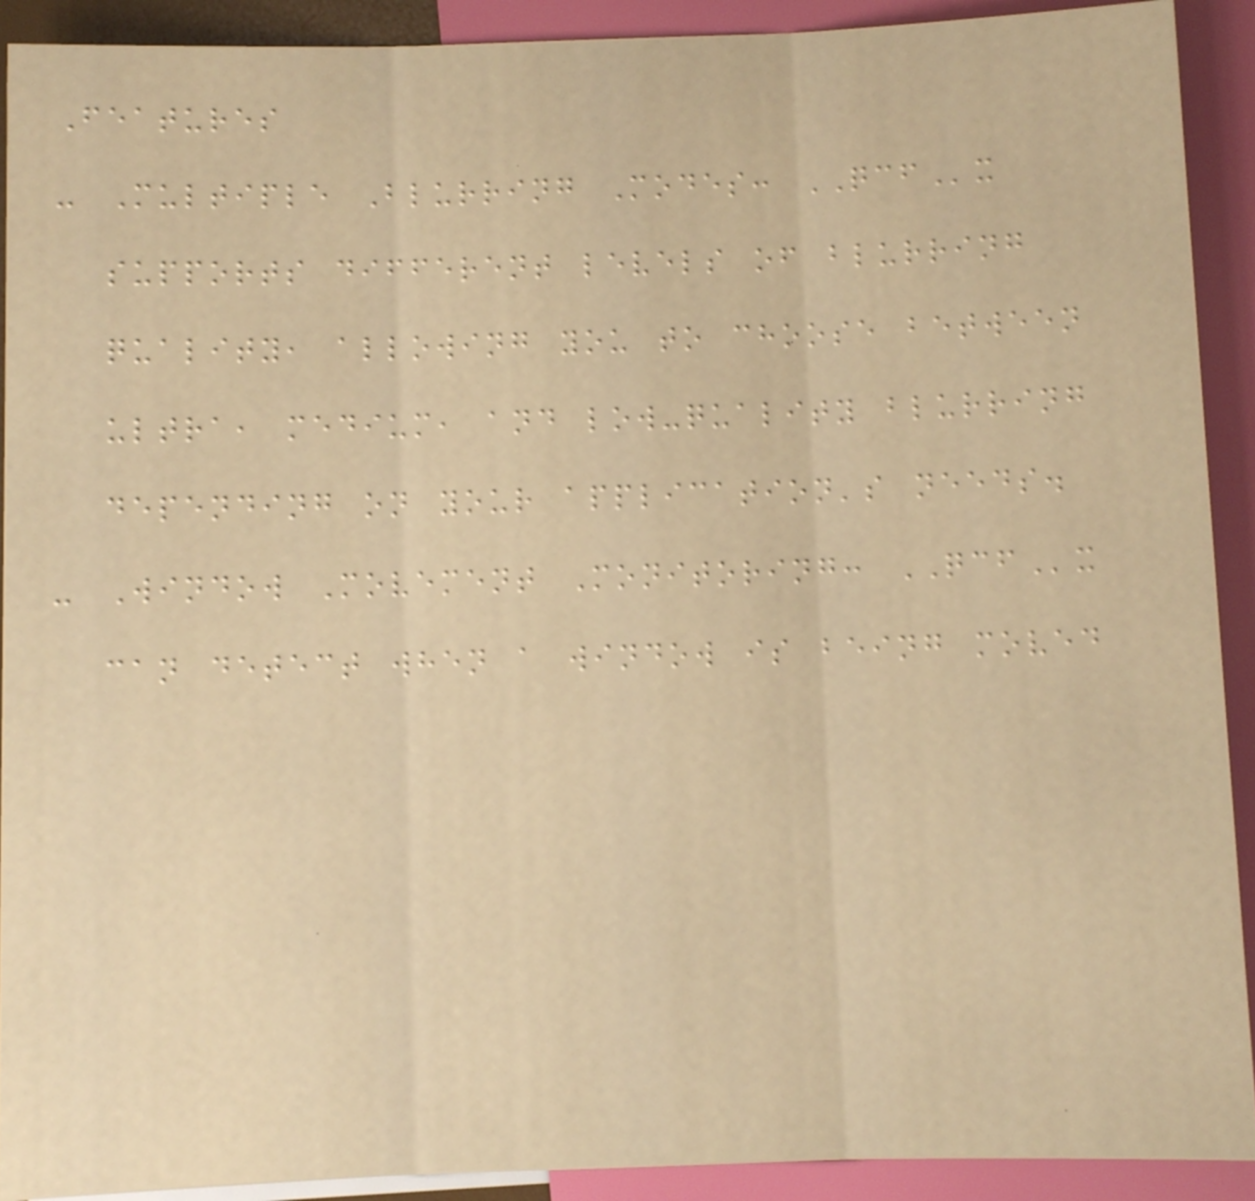Features
- Multiple Blurring Modes: QCFx
supports different levels of blurring
quality, allowing you to choose between
ultra, medium, and low-quality blurring
depending on your application's needs.
- Window Movement Monitoring: QCFx
can detect when a window is being moved
